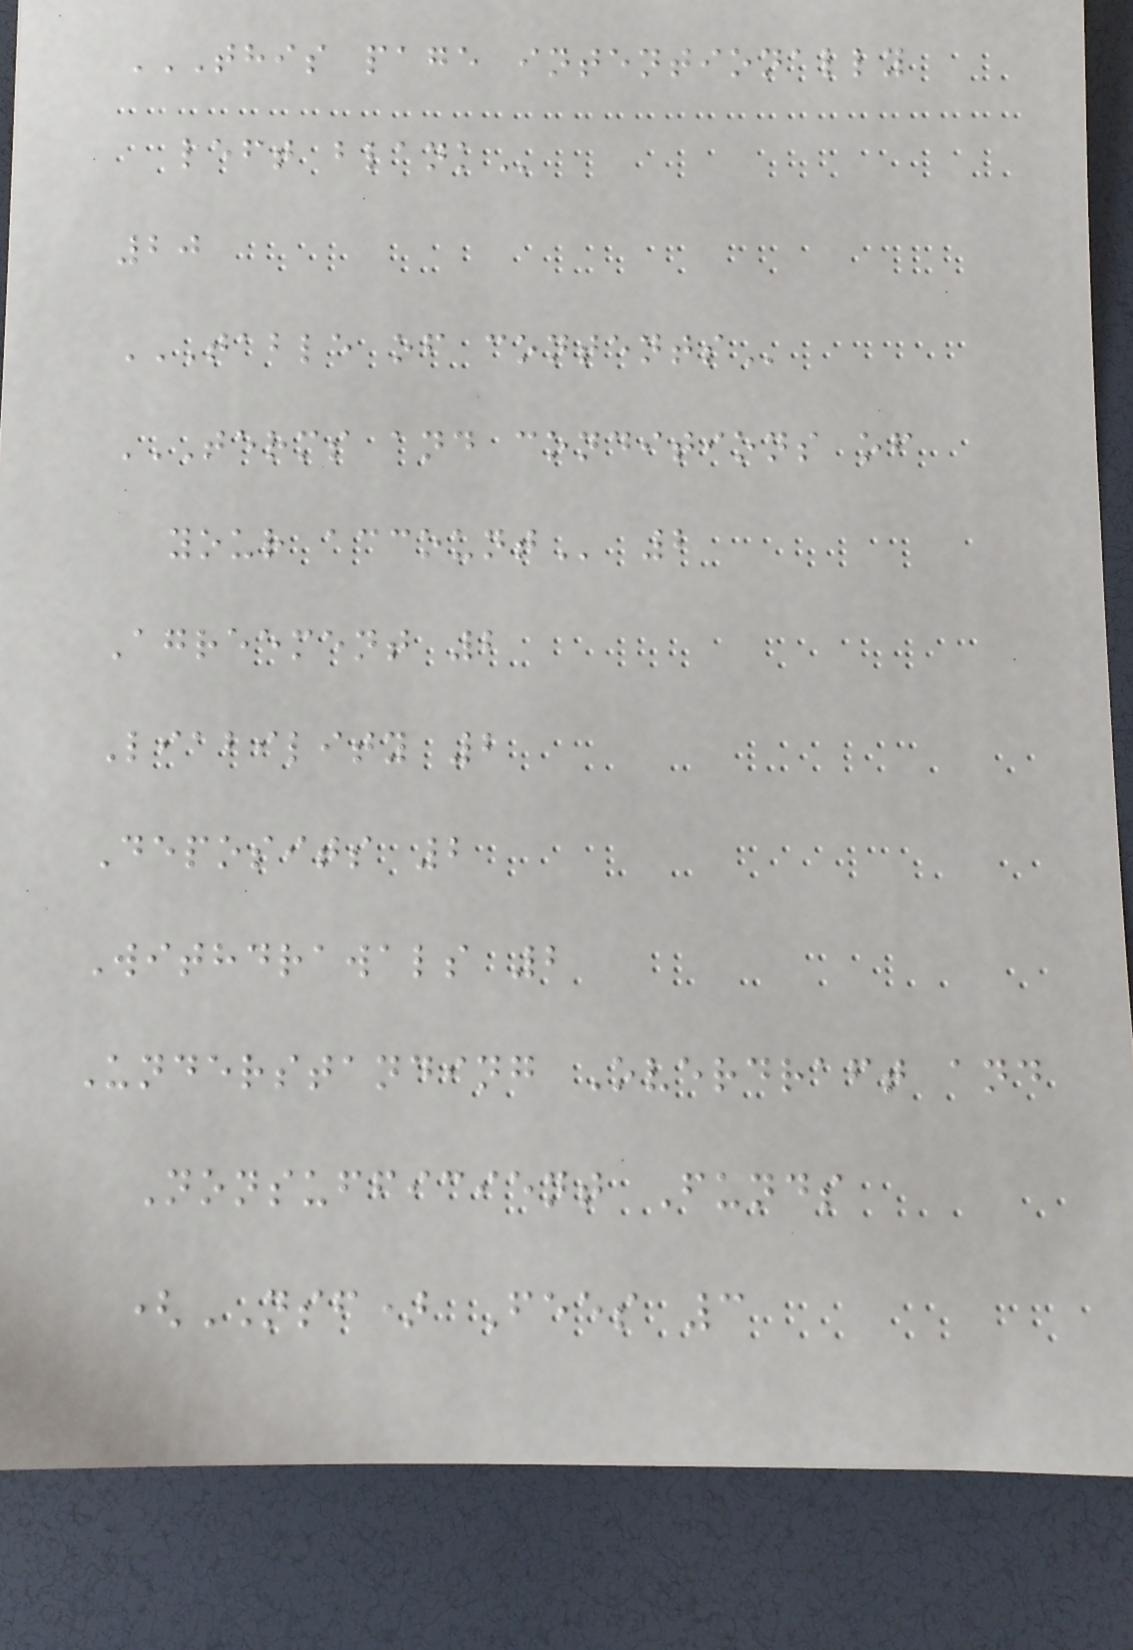THIS PAGE INTENTIONALLY
LEFT BLANK
20
TABLE OF CONTENTS
TERMS AND CONDITIONS OF
YOUR ACCOUNT 2
Agreement 2
Liability 2
Deposits 2
Withdrawals 2
Understanding Overdraft and
Nonsufficient Funds
(NSF) Fees 3
